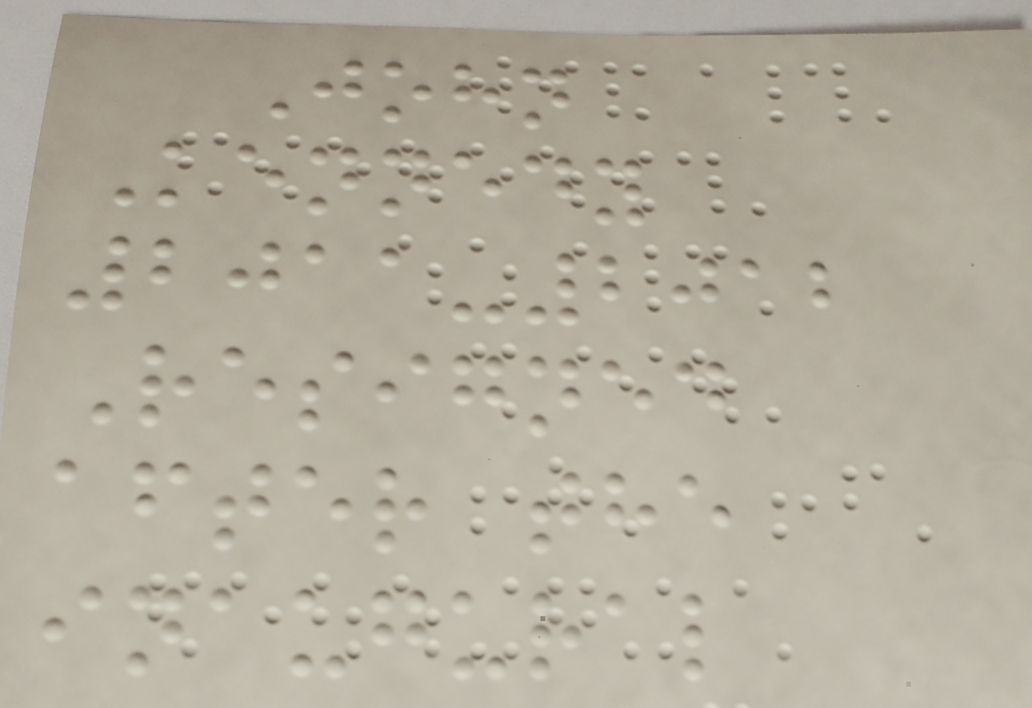John
Kennedy
2011-2012
Resigned
after the
inaugural
